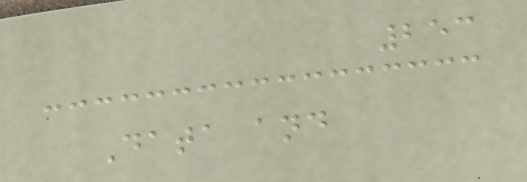253
Data and
